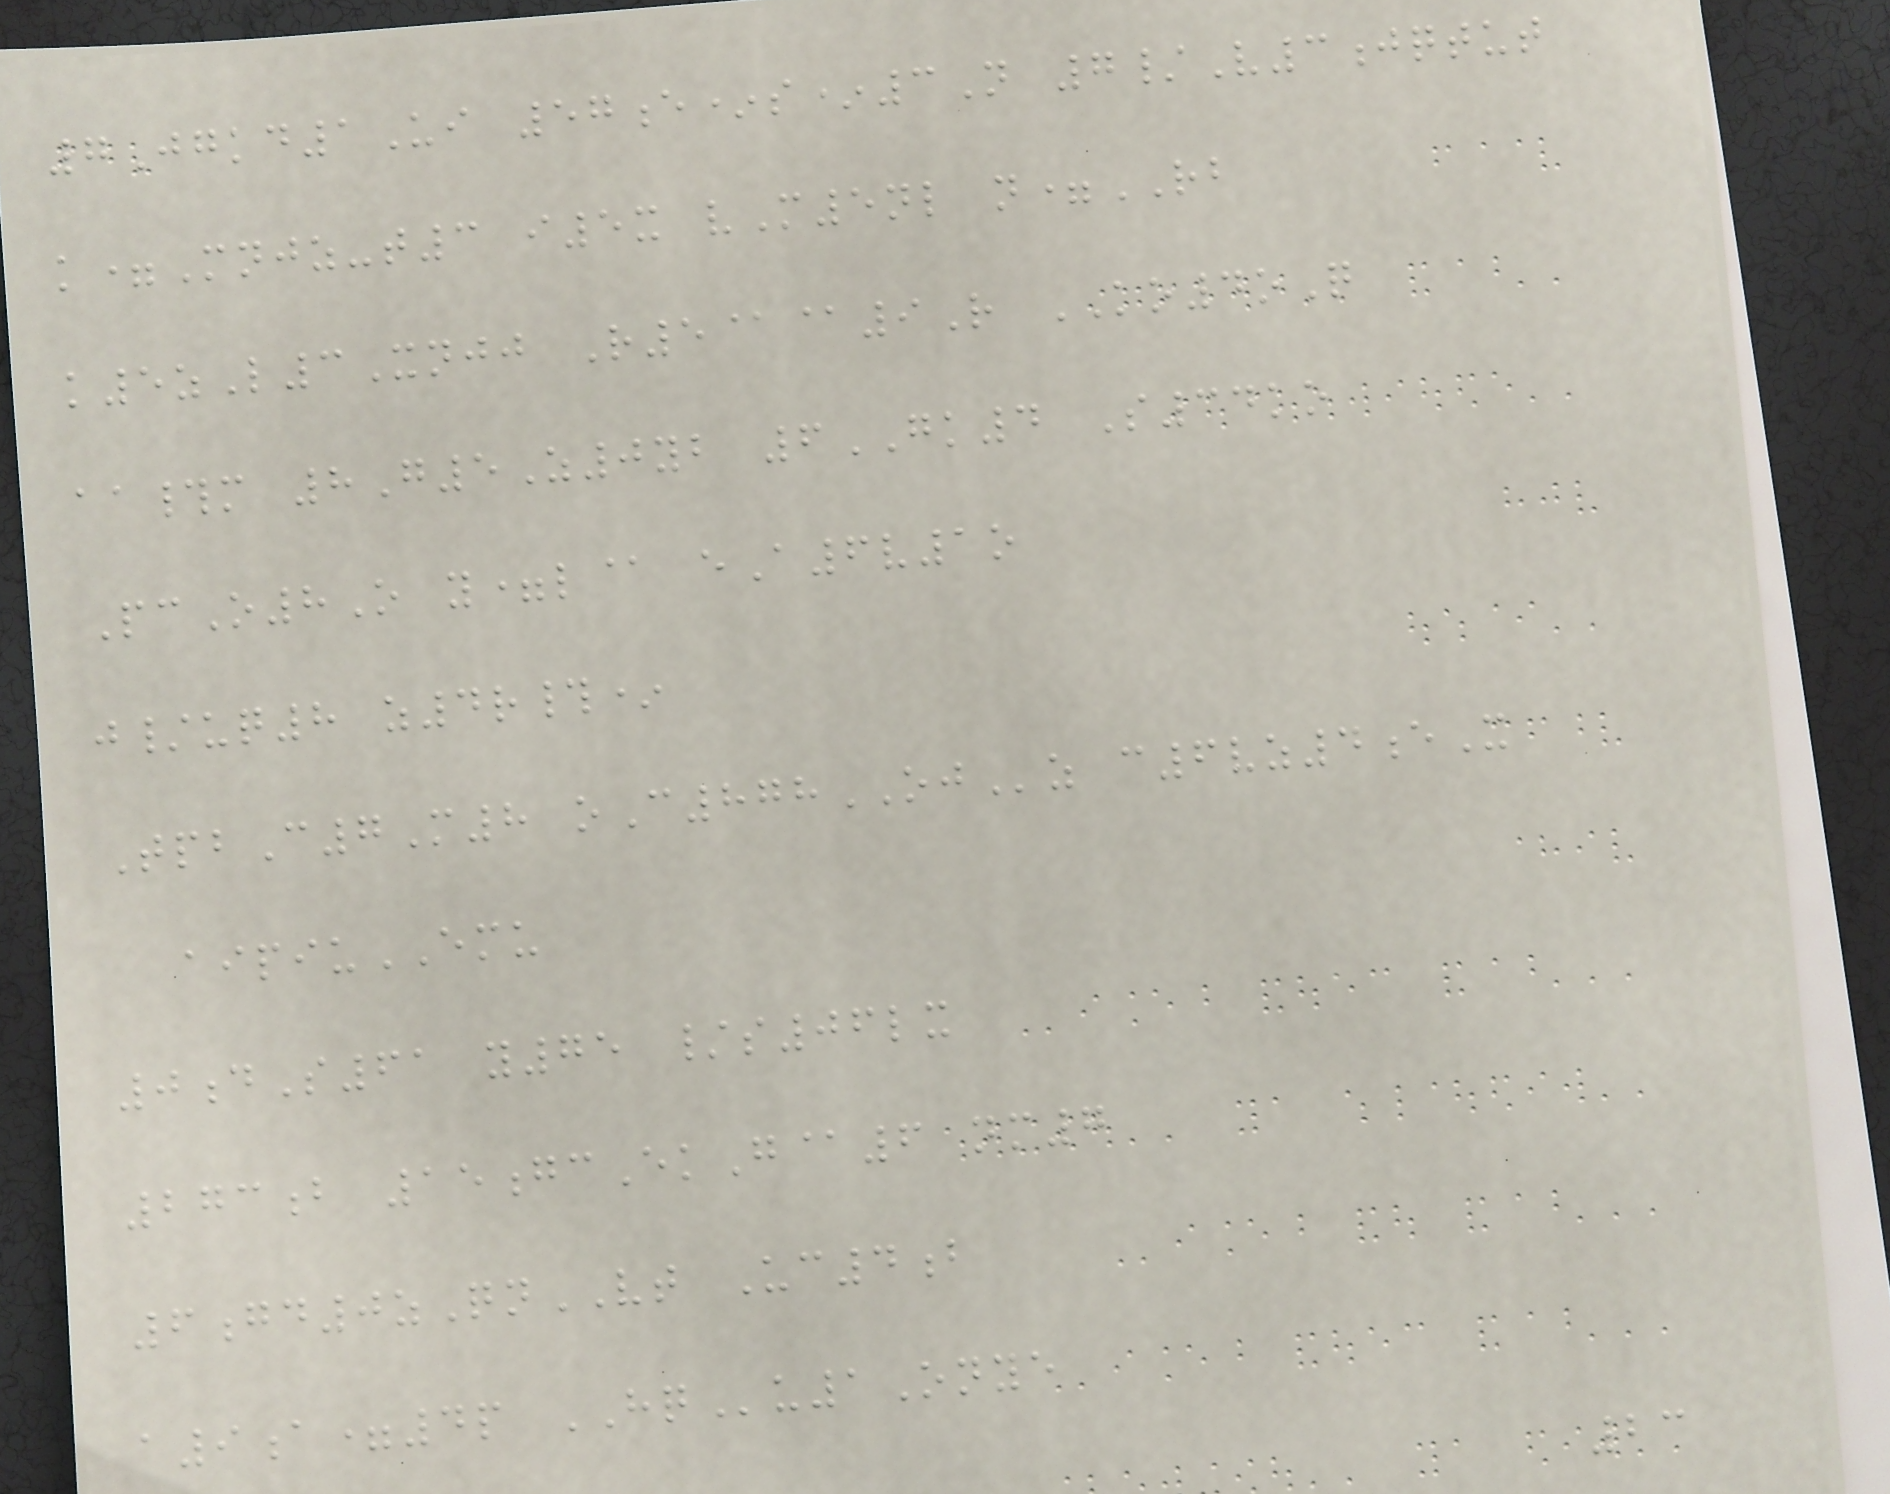7Jgkd1Ui 57e*s*3N 7/V3jqtut
k=Mnjz-t3 i5x vM5nl n=RB
k5zL3Xnjj R5@@9R KO4oQ
aa#m 8G5Z0yb 6GK4 S34ko
PcO8O y=l@ eA6v1o
j/uq8 z4r#*
TpbC7M8 oC878OJz c6vz4eX
aipiuEMU
0dS61 y75 /s06lx
273b 15gcEkG@6 nm7
6gd0zQnVT Uc4b
a9a=4p HQu1Onye
23
